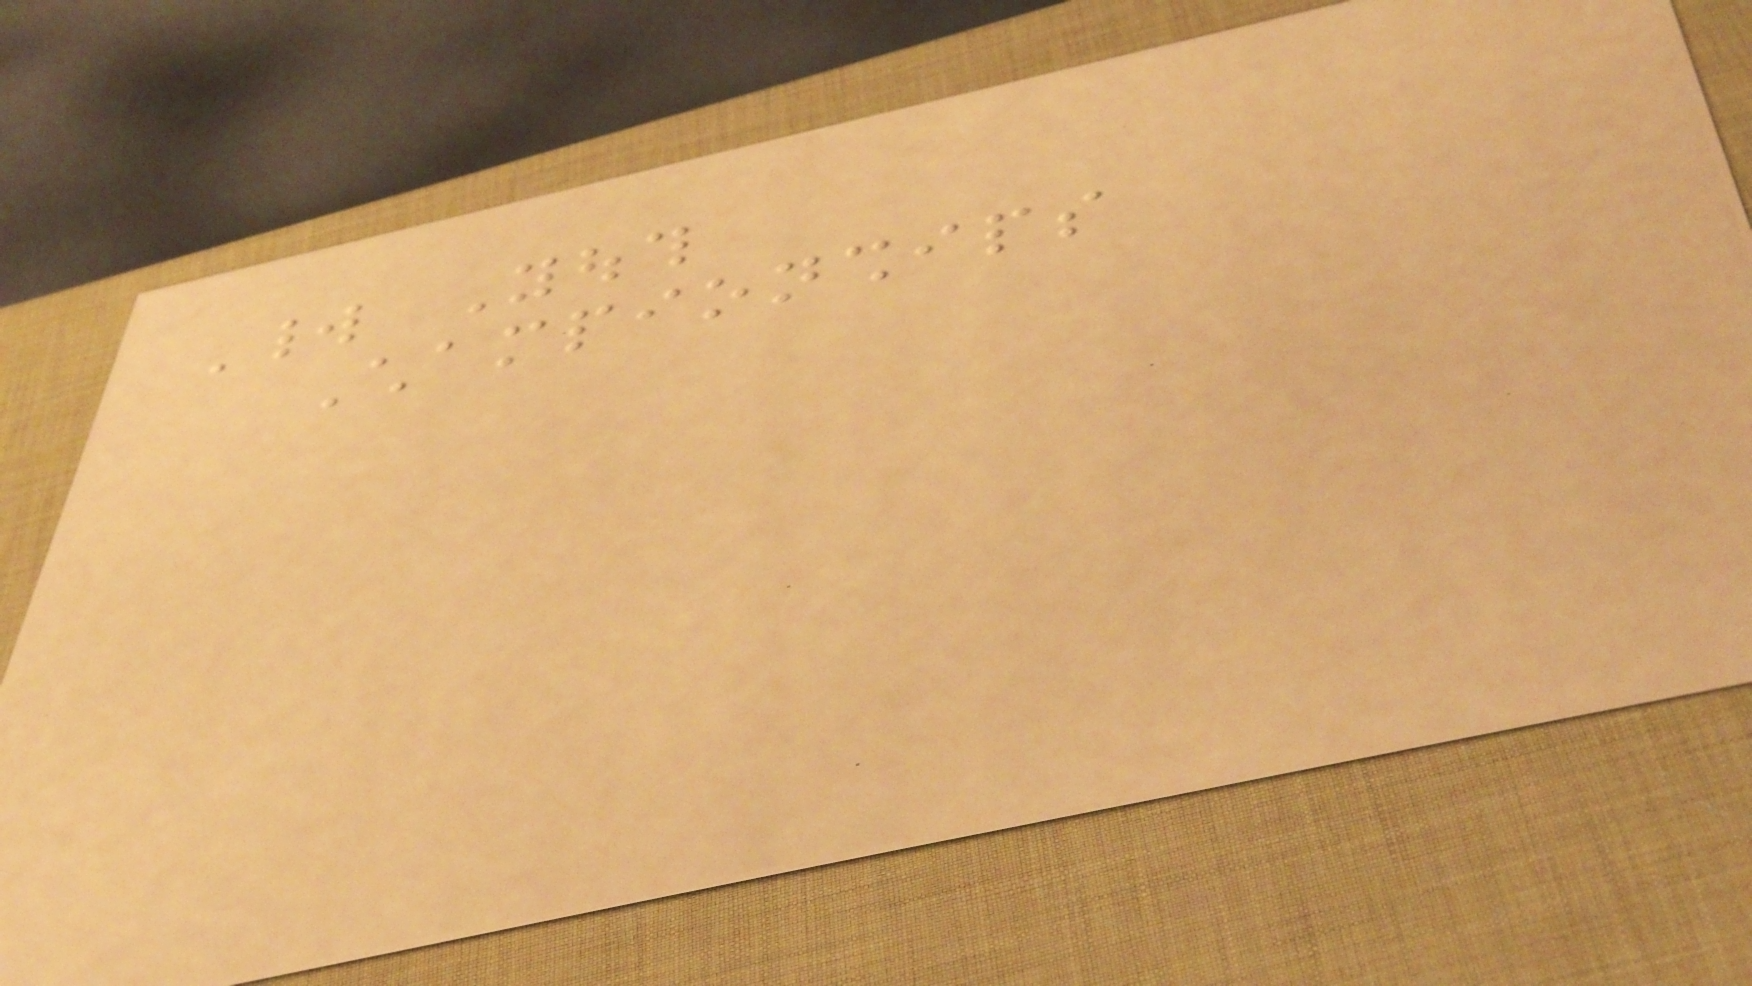World Youth
Championships
